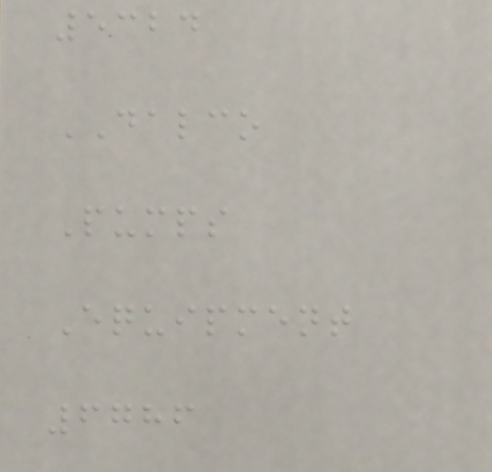5324
DALCO
Pumps
Equipment
6786
